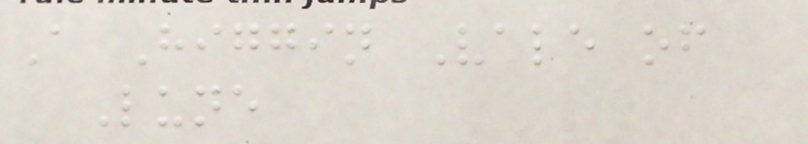A Higgin Vale of
Lune
